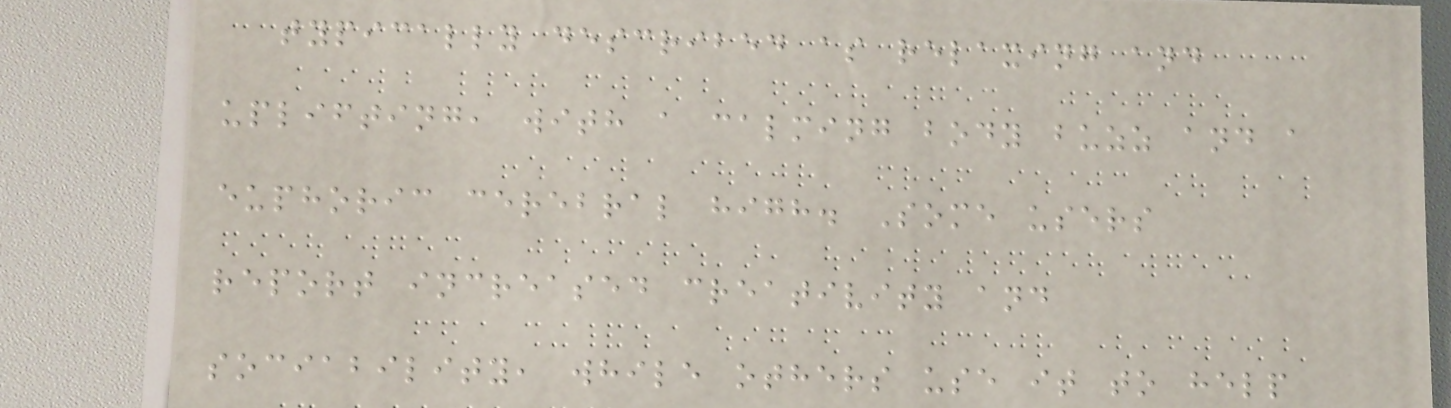typically described as relaxing and
uplifting, with a calming body buzz and a
euphoric cerebral high. Some users
report increased creativity and
sociability, while others use it to help
